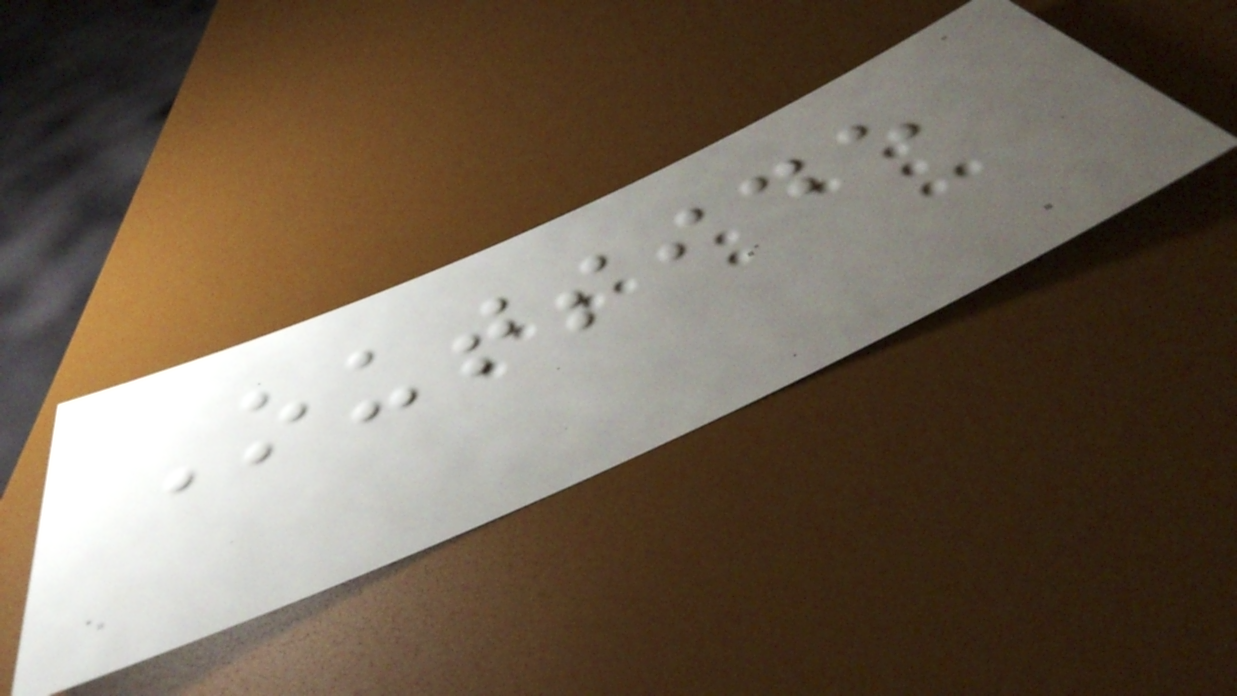Outside
